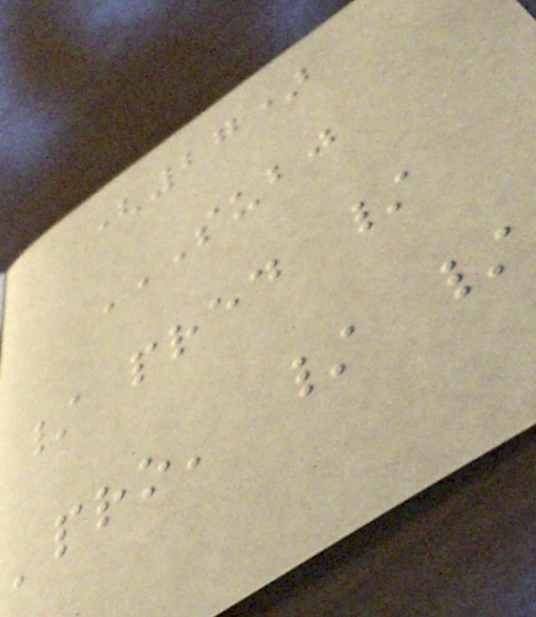(27)
SUBJ
/ PRED /
'PRO' / /
